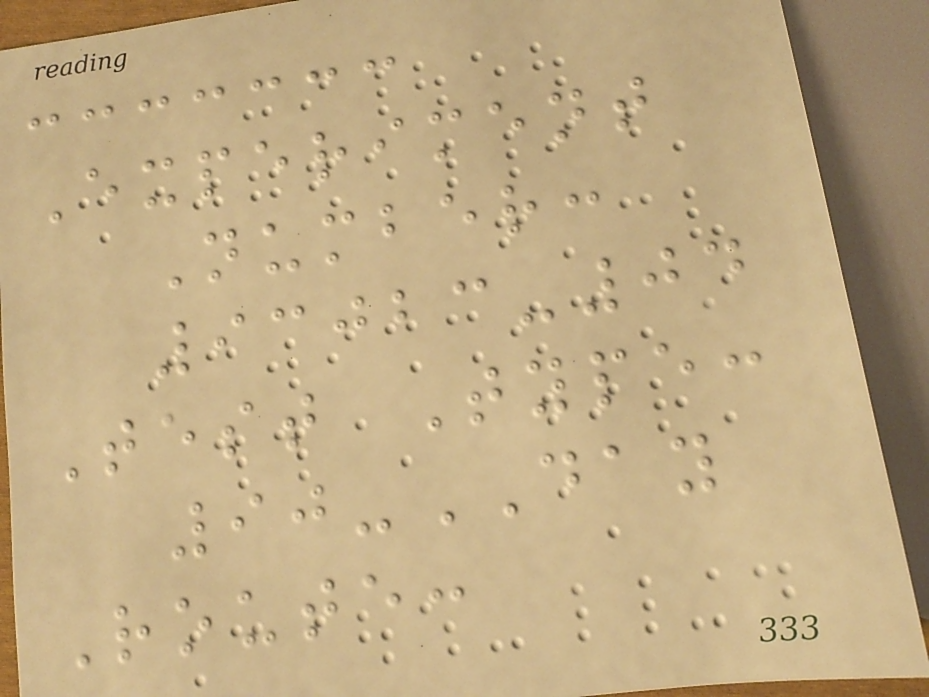Experiment
Number:
93023-04
Test Type:
90-DAY
Route:
